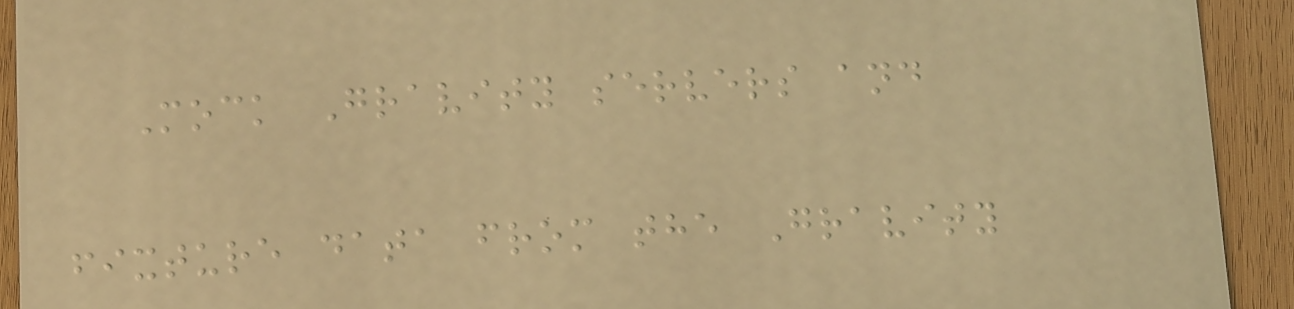Mock Gravity servers and
fixture data from the Gravity
